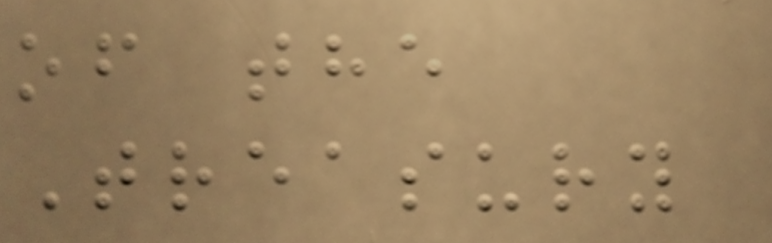of the
Treasury
